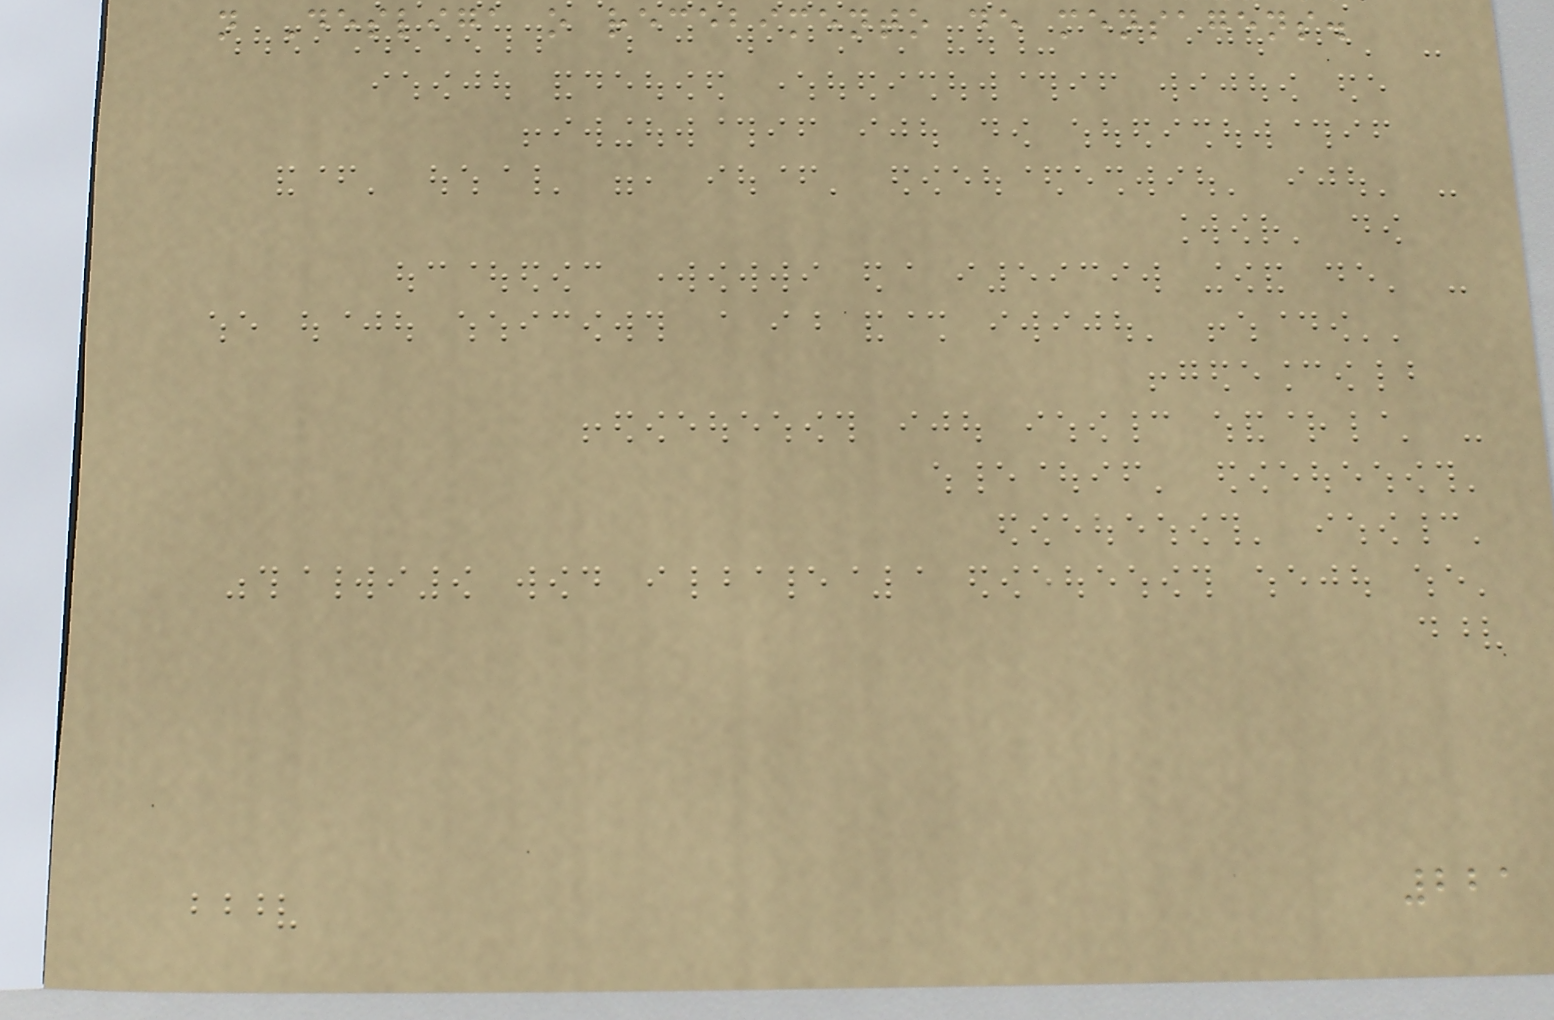n Desliga o recebimento de mensagens.
221
